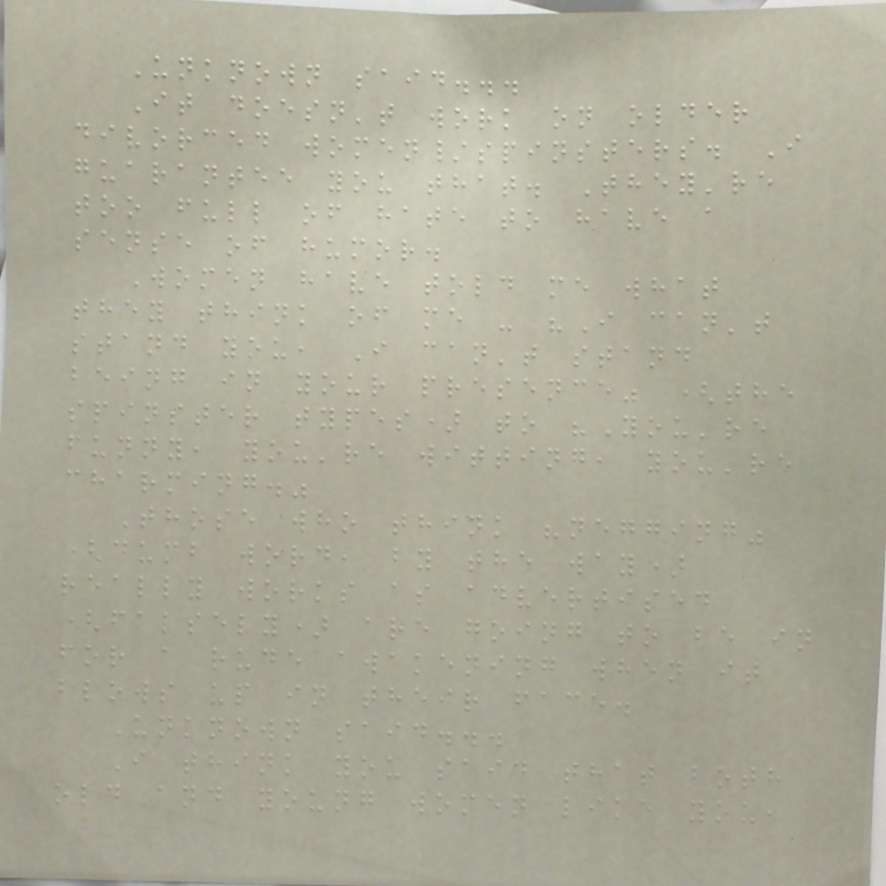Unknown said...
It doesn't work on older
divorced women/spinsters. I
guarantee you that. They're
too full of hate to have a
sense of humor.
Women have told me what
they think of me - "I can't
stand you, I can't stand
being in your presence" (the
spinster types) to "You're
funny, you're witting, you're
charming."
Those who think "negging"
(dumb word, by the way)
really works as advertised
(falsely) are going to be in
for a rude awakening when it
blows up in their face.
Unknown said...
I think you said that both
old and young women like you,
